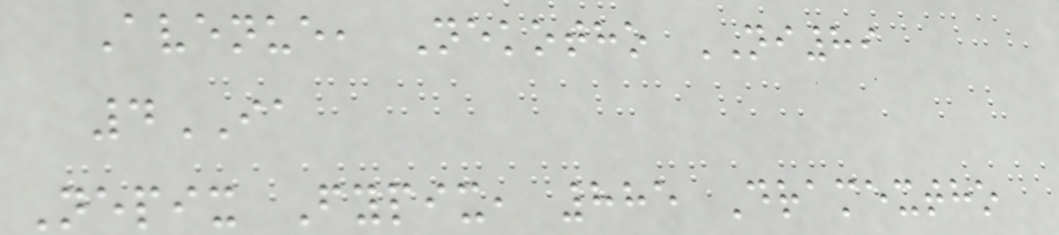Avenue, Nekotho NI89
4IA
Nepix Fypix, 885 Dramextho
